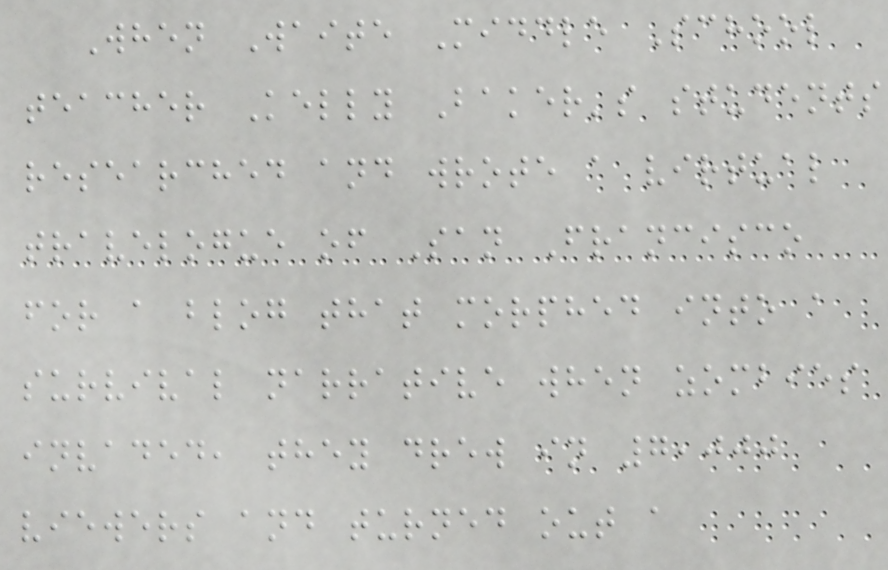When Waite Middle School
teacher Kelly Baker's students
researched and wrote a virtual
travelogue of San Francisco
for a blog that morphed into a
survival narrative when zombies
invaded, they drew in 7,000
viewers and turned out a
